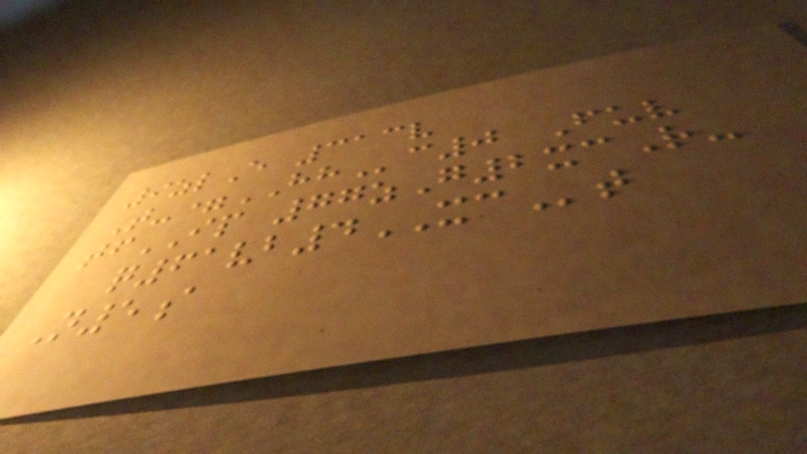9zlE 313v
T-=HHc0 Fuv
tfIP 77zG2xcR-
q61vb4XCt
N5a
